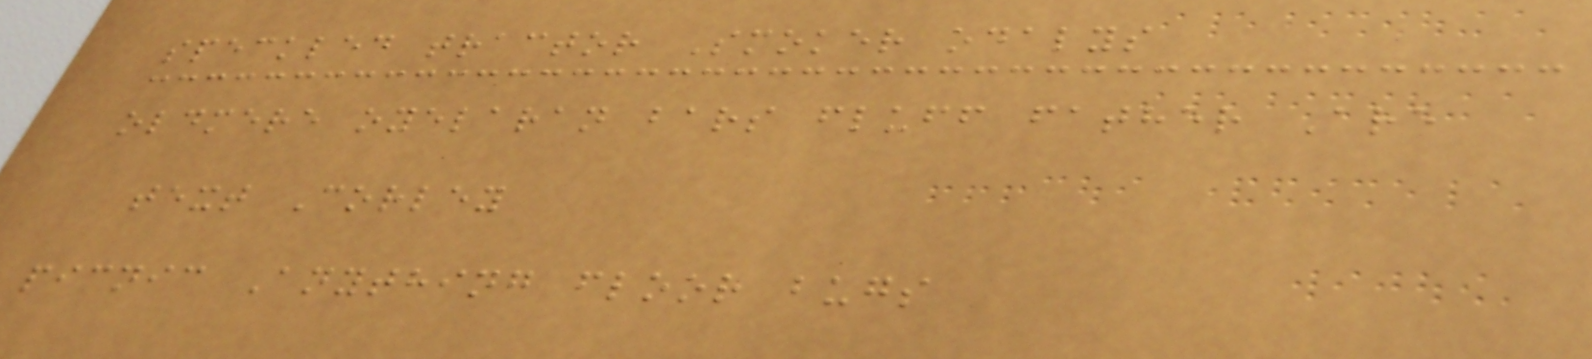speckled tractor Smoker odalys
oldmere oyelaran bars fluff father Are
text Corley
picnic Anything floor bugs
